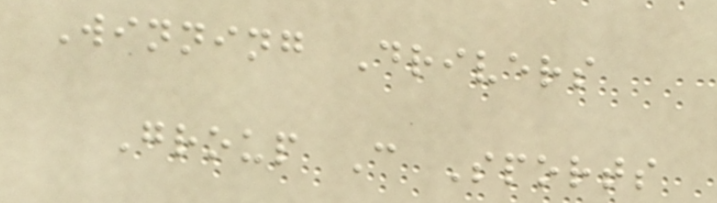Winning Drivers
Group C Sports
